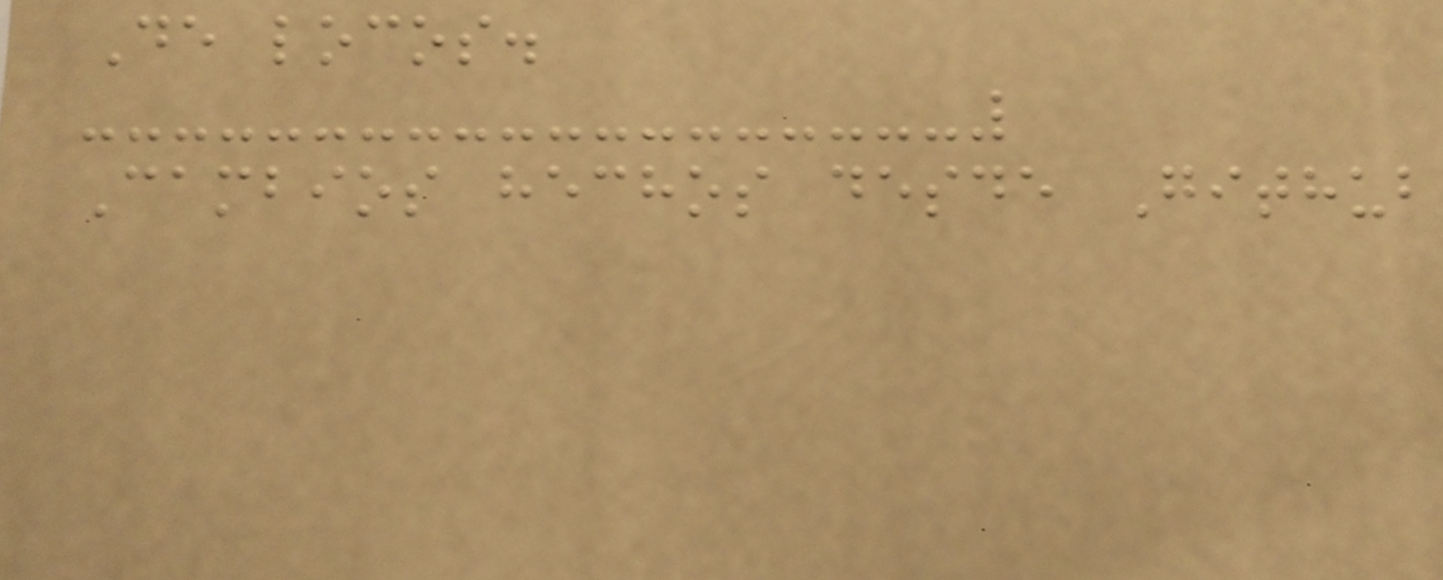De locos.
Cambios hechos desde Github
